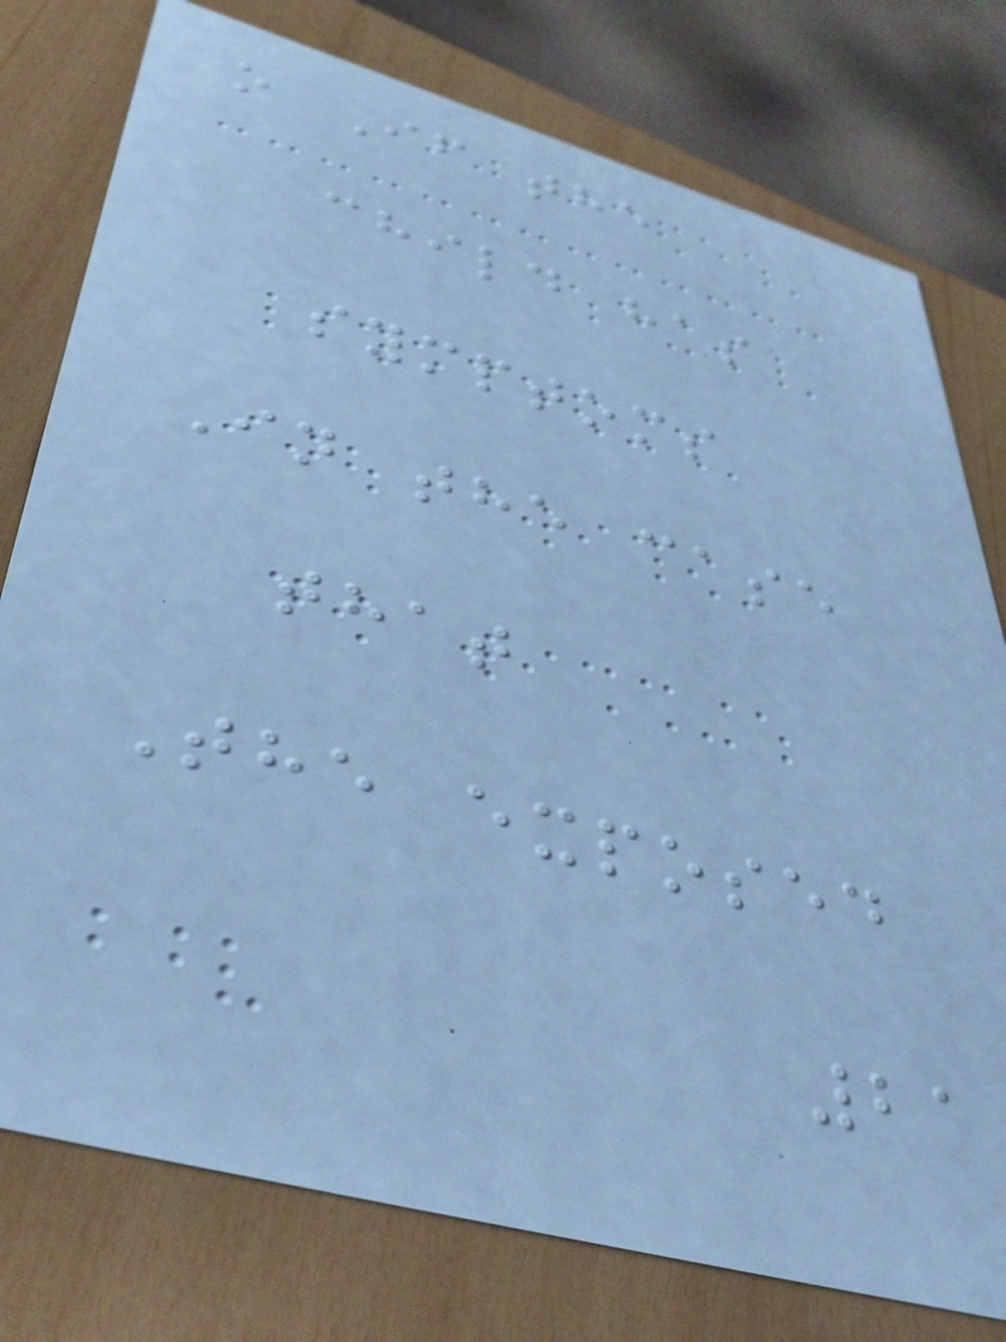o If the
child has
symptoms
In the case
that
The exposed
21
